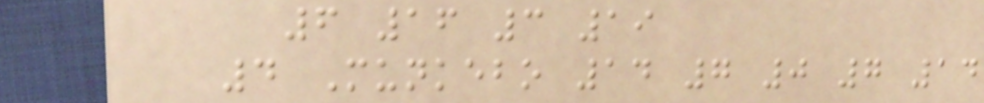6 16 3 19
4 Munkebo 14 7 0 7 14
